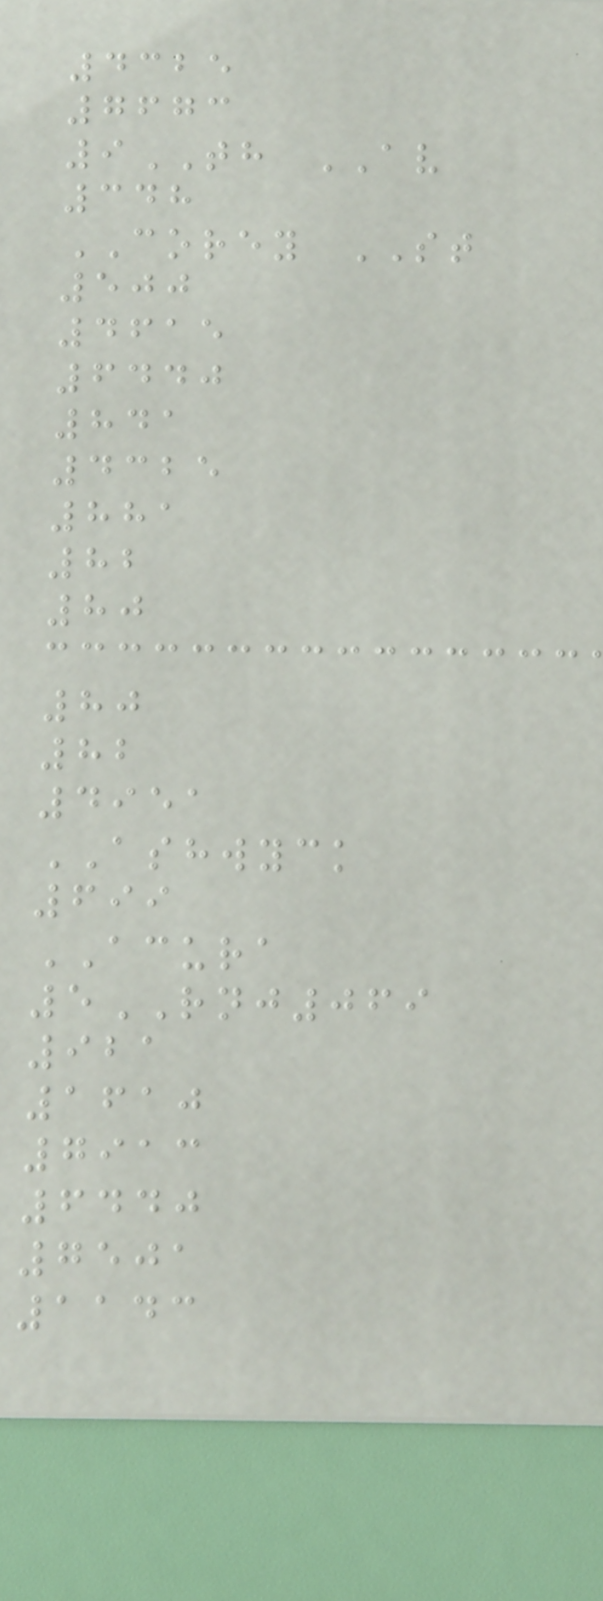4325
7673
9TH AV
348
COREY ST
500
4615
6440
841
4325
881
82
80
80
82
4951
ASHWYCK
699
ACURA
5RNJ069
921
1610
7913
6440
7501
1143
